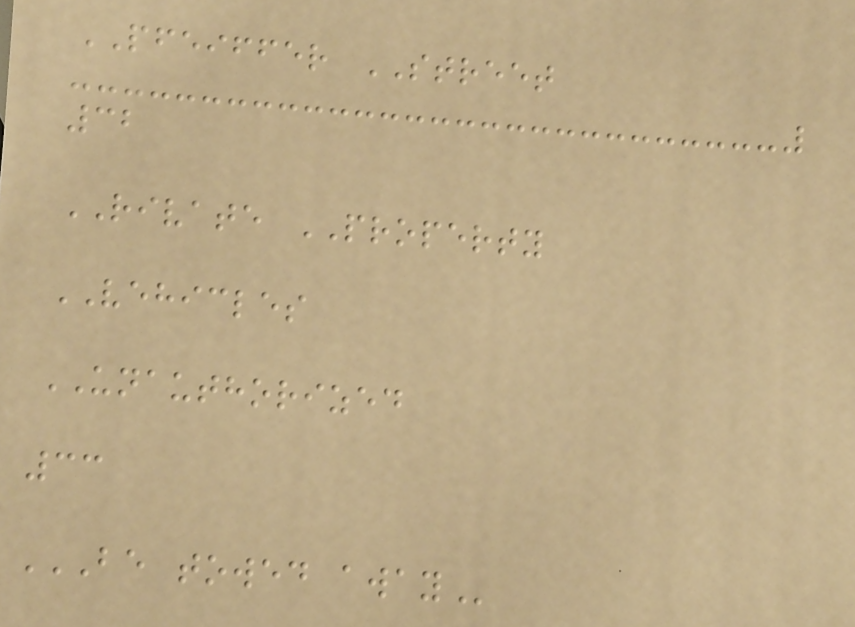PFEIFFER STREET
32
RIVATE PROPERTY
VEHICLES
UNAUTHORIZED
33
BE TOWED AWAY
